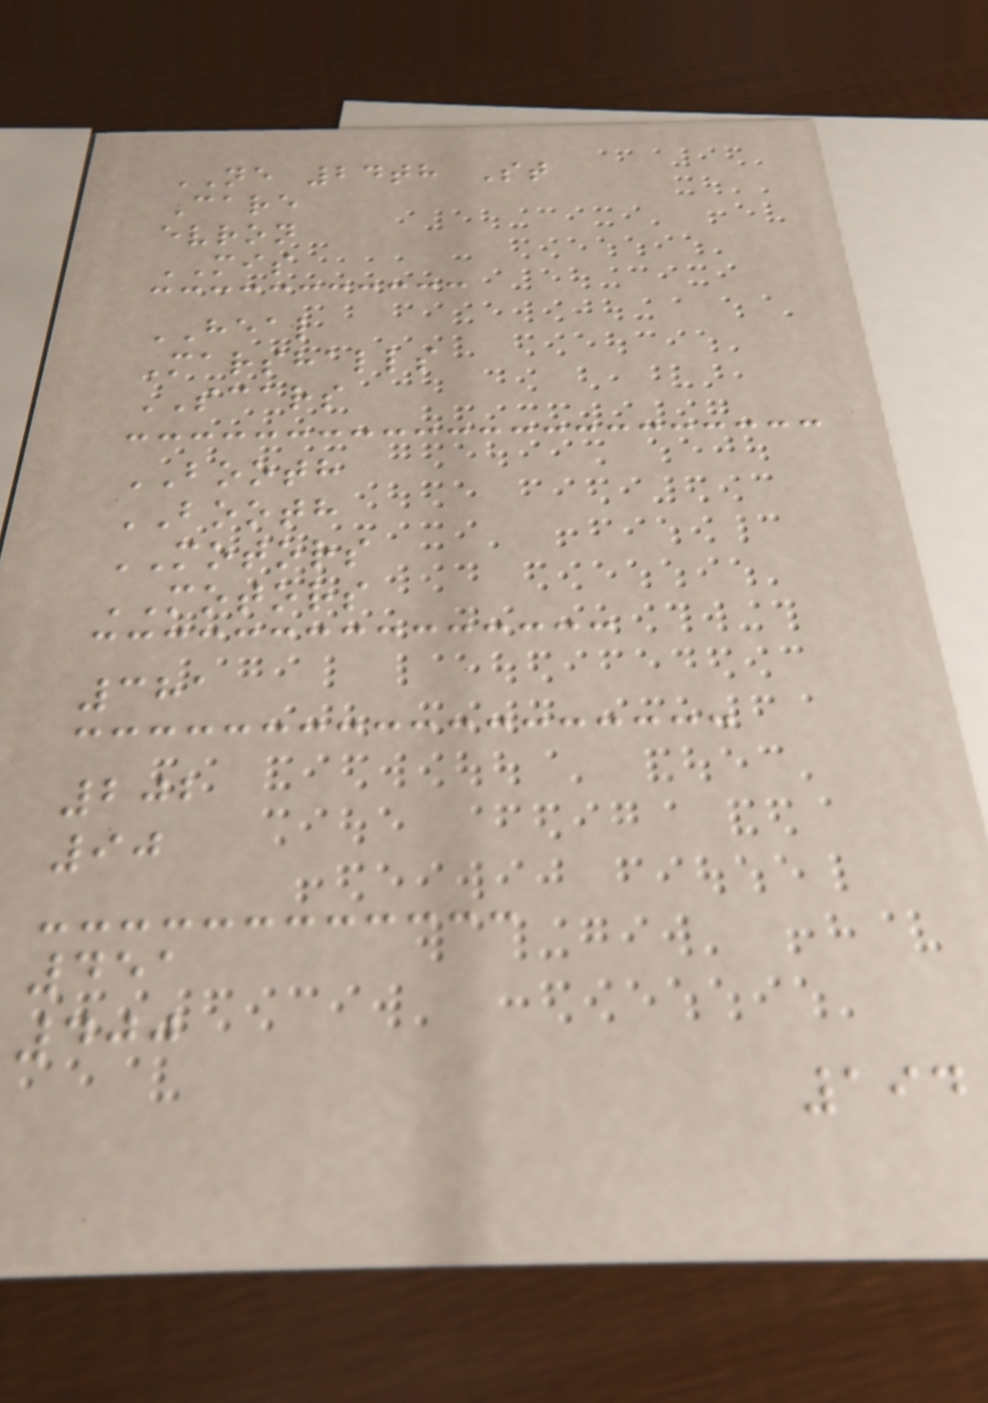NE 24th St
Care
evron
MIS
HEAL
Marshalls
SCARS
BOOTH
BOOTH
MOTORS
MOTORS
381
202
90
451
400
194
